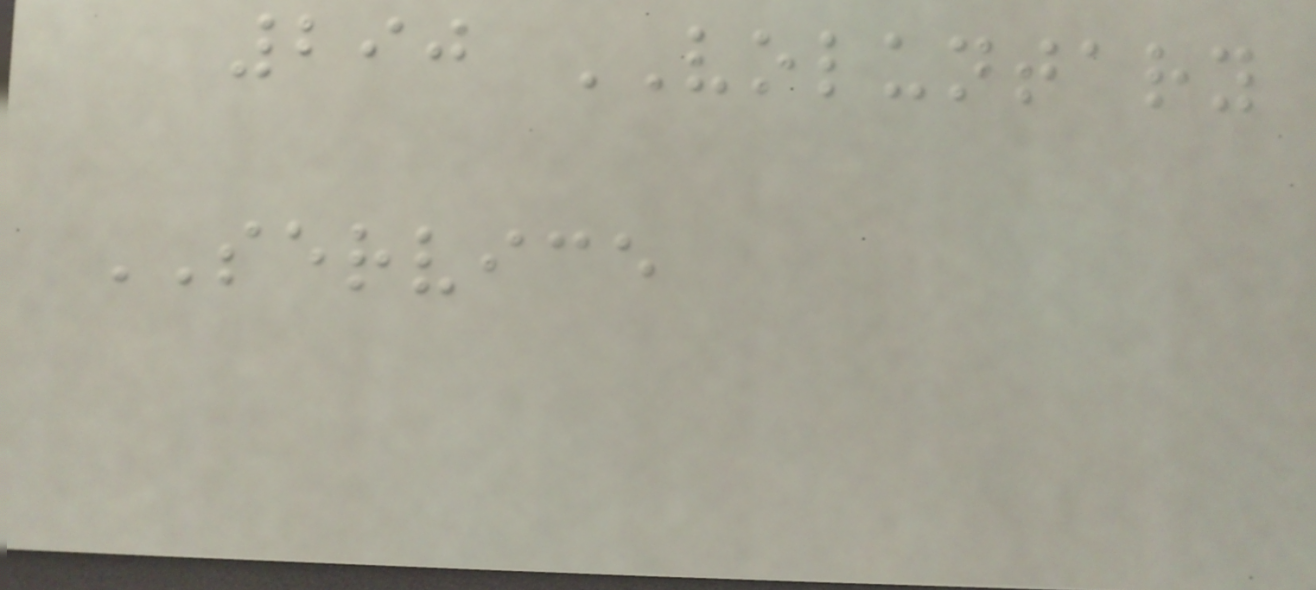290 VOLUNTARY
SERVICE
